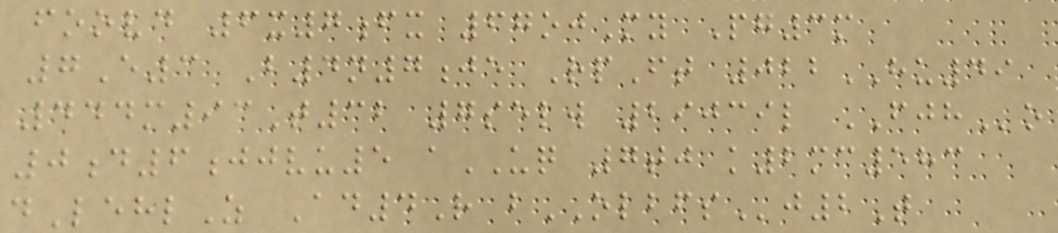foovd 6x7fx 67ojMy Pg3m
7E3 B4n7je RpFt 022HU49
444m93T32 7selw 29039l FJHo
0d6jjvu5 aUQ 7tj k2mc583
dLehlZ Ad4R bOLBFSj2T
